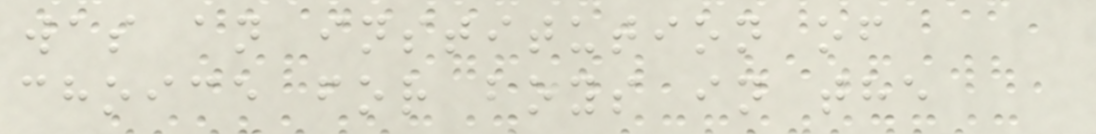was an institution of
choice for boys in the
